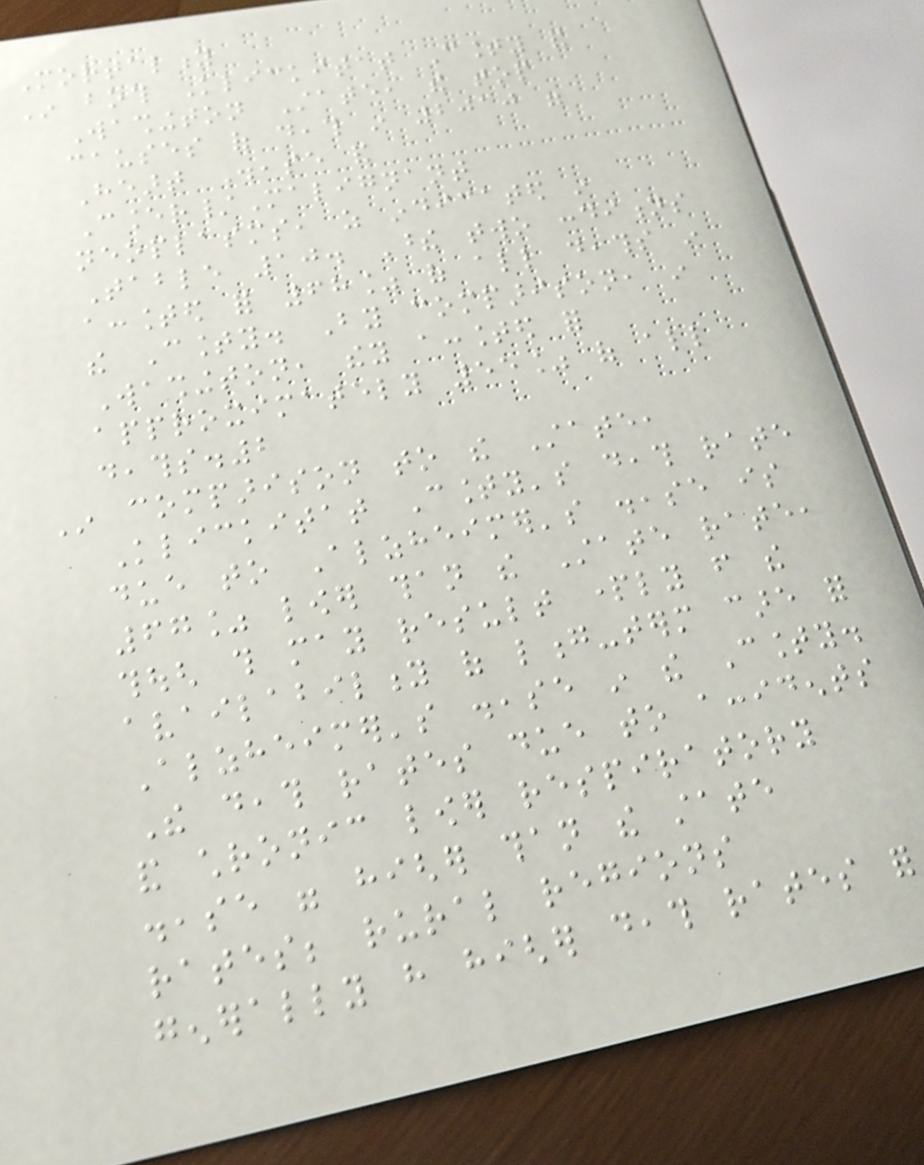Mortality
In both Klickitat County and
Washington State, the top
causes of death in 2010 were
Heart Disease and
Cancer/Malignant
neoplasms, as indicated in
Table 10. These two conditions
accounted for 68% of all deaths in
the County. By comparison, in
Washington, they accounted for
approximately 55% of all
deaths.2
In comparison to the State,
Klickitat County's death rate
due to Alzheimer's disease is
67% lower than the State rate,
though this may result partly from the
availability of long-term care for
Alzheimer's disease in the County.
The death rates due to accidents
and chronic lower respiratory
disease were higher than the state
rates; rural regions
generally have higher death rates for
